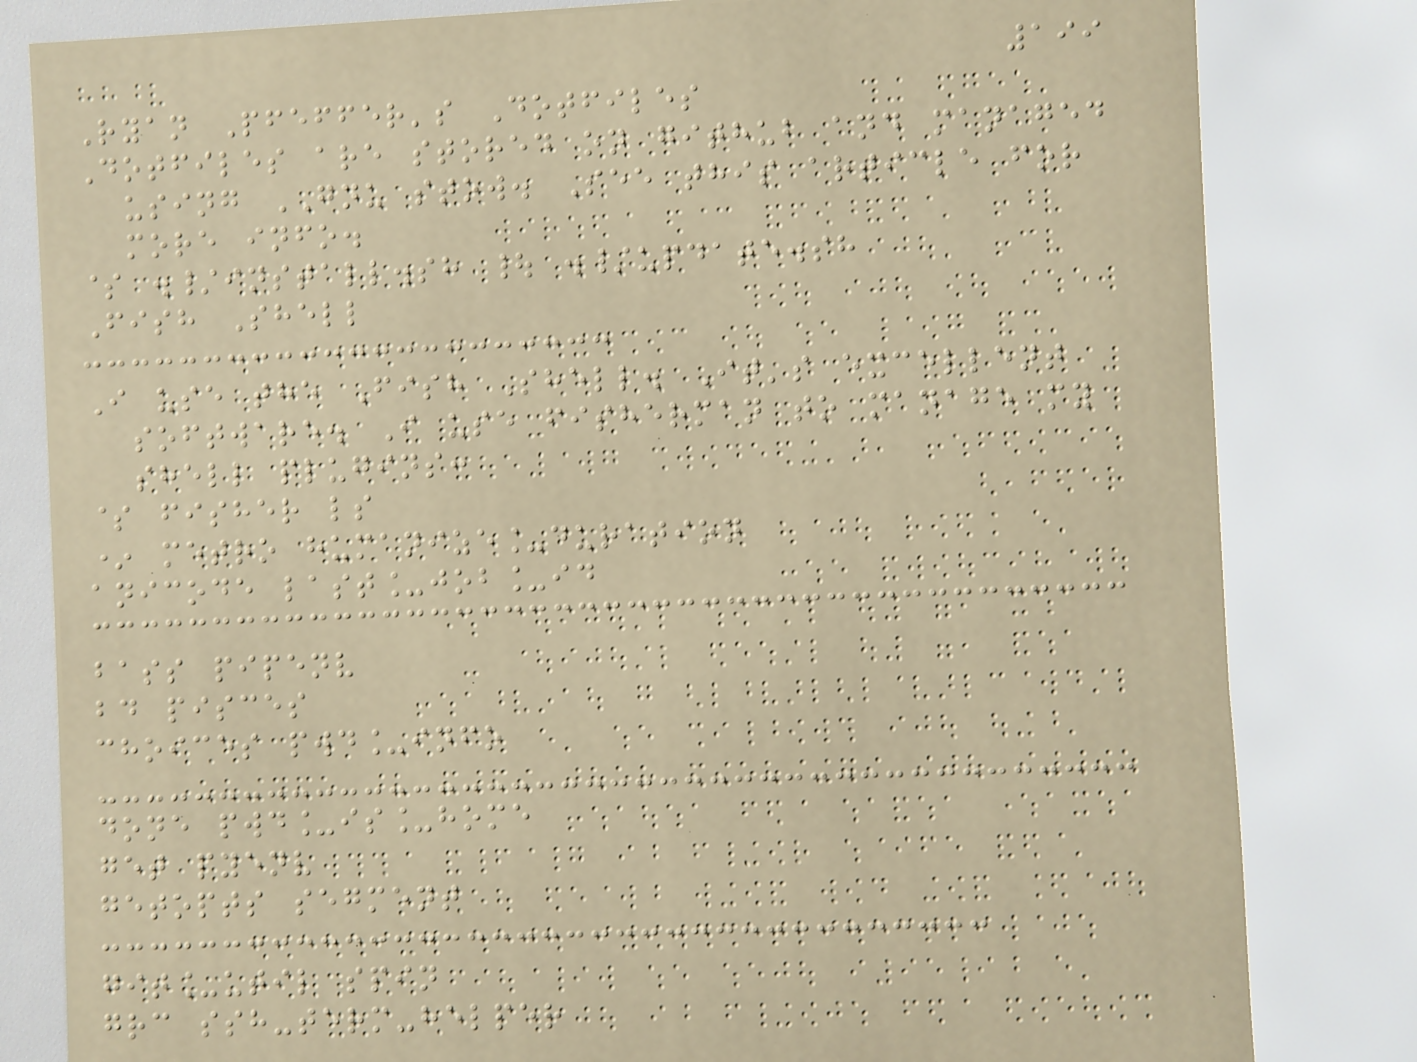199
Ryan Pfeffer's Dotfiles
Dotfiles are stored on github and managed
using GNU stow. See this article for
more info.
$ ./install.sh | ./update.sh
Fish Shell
I use the Fish Shell. It's excellent
software. I use fisherman to manage my
shell plugins:
$ fisher ls
* metro humanize_duration
anicode last_job_id
bass pipenv
bd pisces
choices pwd_info
done pwd_is_home
get pyenv
getopts segment
git_util spin
grc ssh-term-helper
